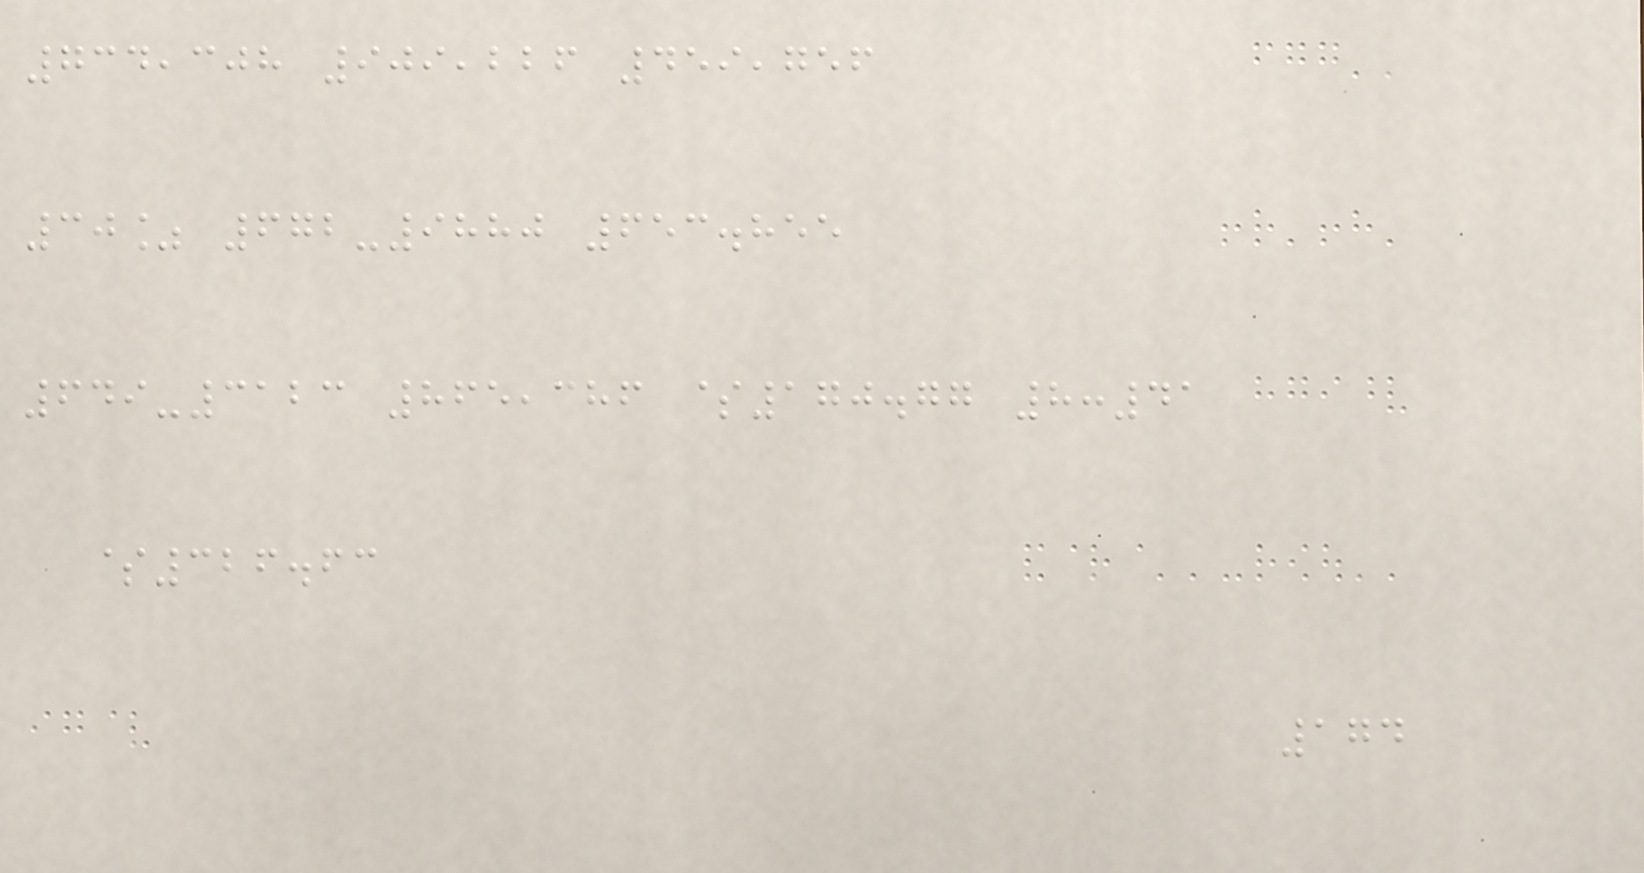734,308 909,226 459,756
30% 672-9880 653.855
649-3123 865,386 $170.77 8:41
$326.63
174
